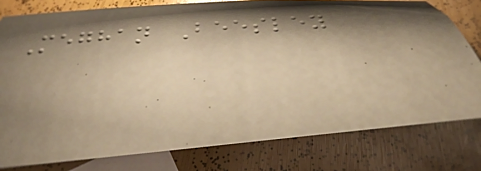Meghan Beesley
